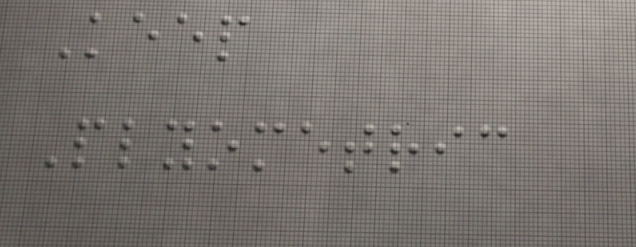Keep
Plyometric
